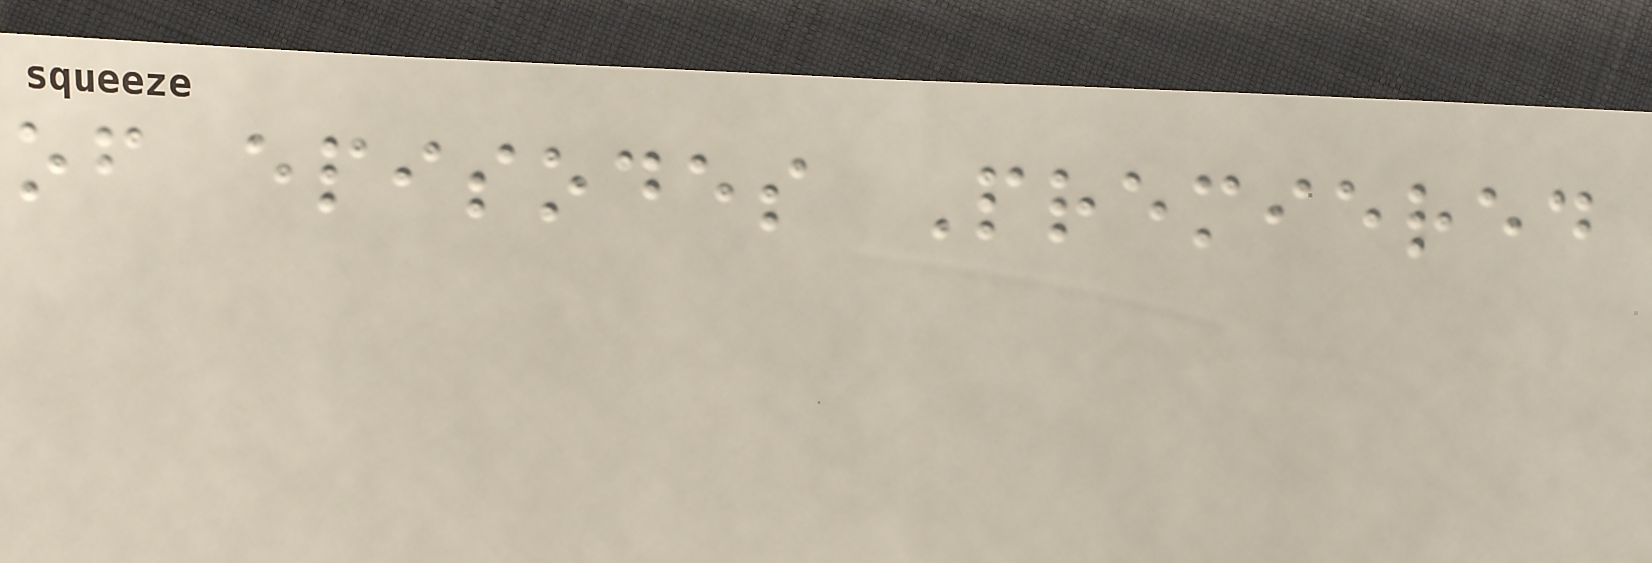of episodes Premiered
